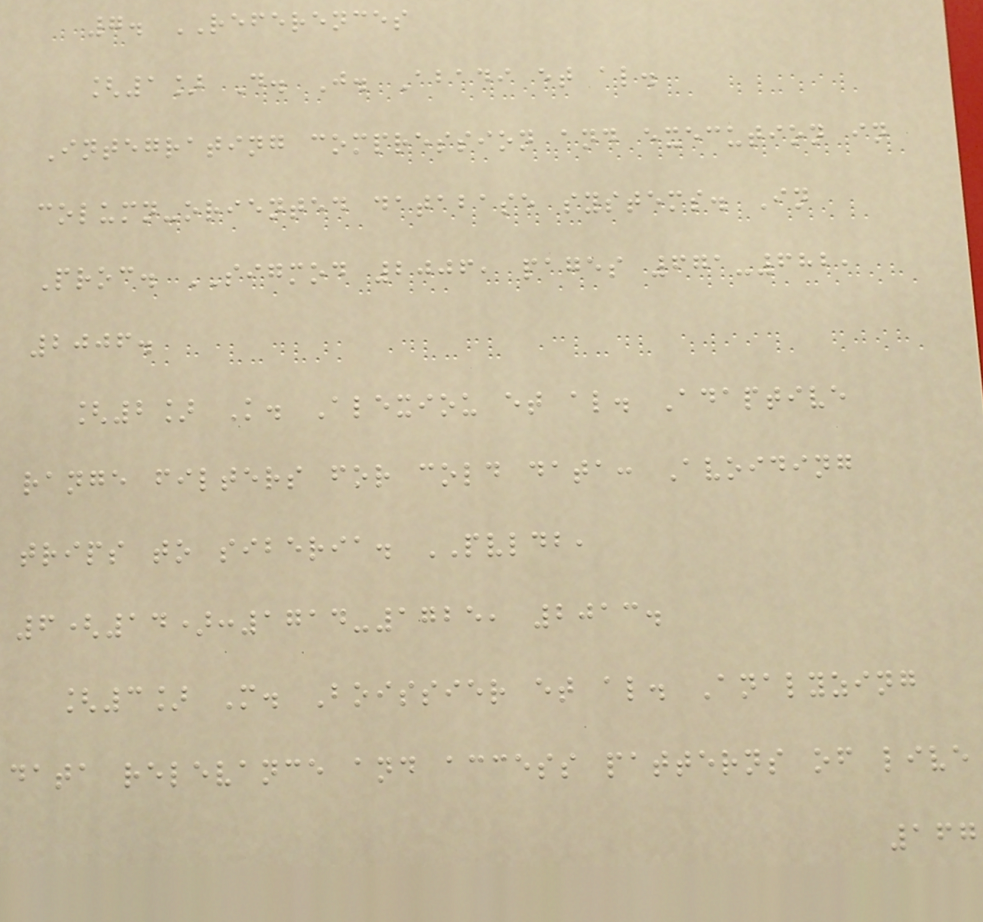7. REFERENCES
[1] D. J. Abadi et al.
Integrating compression and execution in
column-oriented database systems. In
Proc. SIGMOD 2006, pages 671-682,
2006.
[2] K. Alexiou et al. Adaptive
range filters for cold data: Avoiding
trips to siberia. PVLDB,
6(14):1714-1725, 2013.
[3] M. Boissier et al. Analyzing
data relevance and access patterns of live
167
